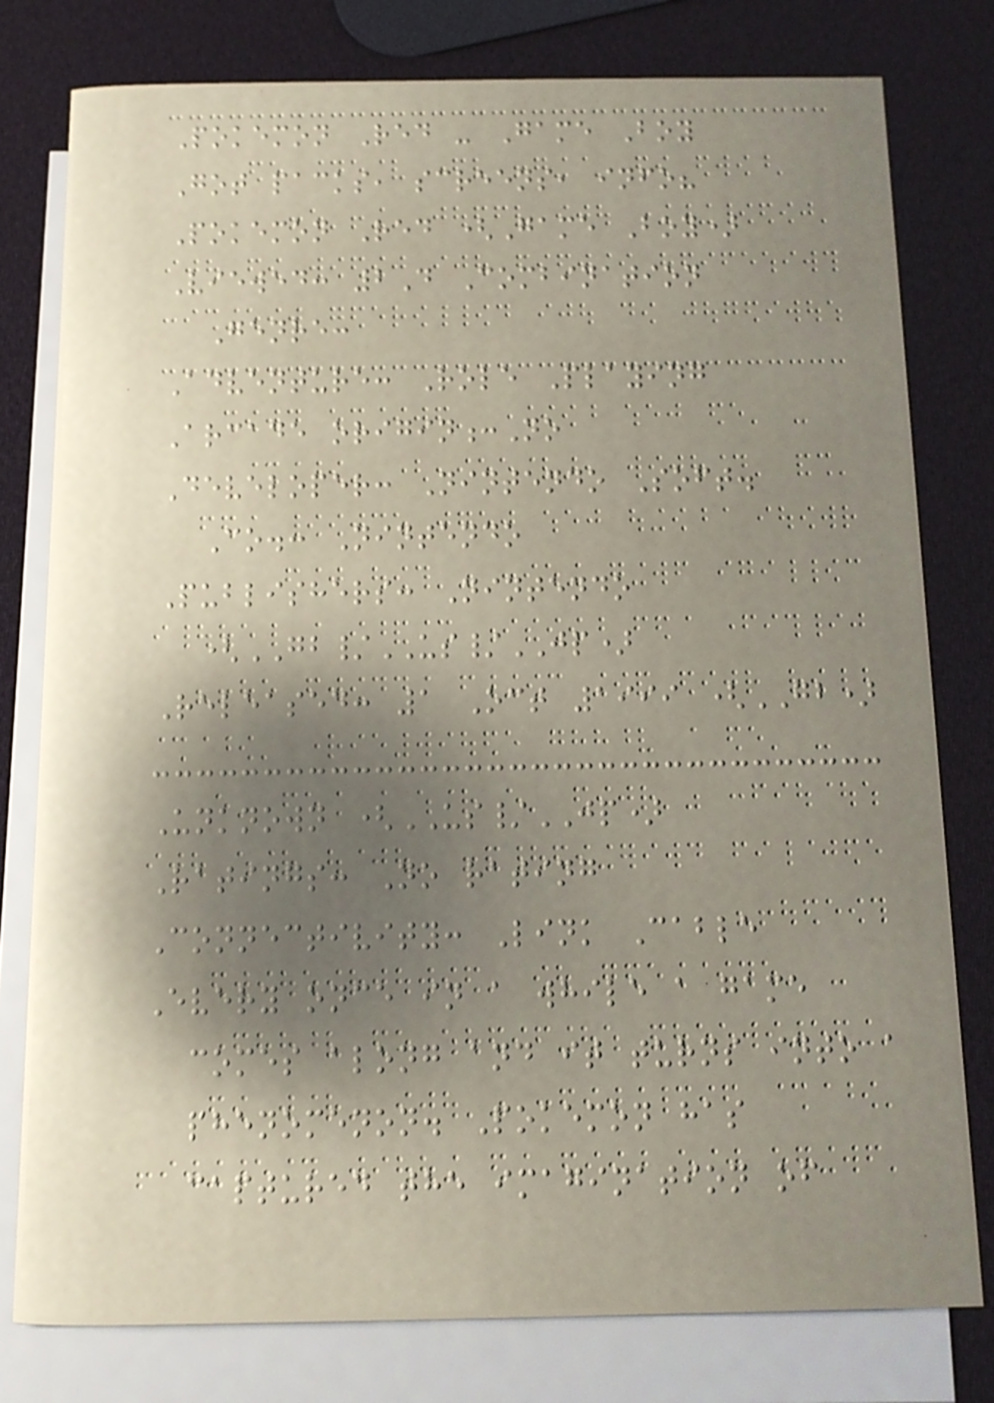Pokemon Red - Game Boy
Got packs, screens, info?
Pokemon Red (Game Boy)
Viewed: 2D Combination
Genre:
Adventure: Role Playing
Arcade origin:No
Developer: Nintendo Soft.
Co.: Nintendo
Publishers: Nintendo
(GB/US/JP)
Released: 1 Oct 1999 (GB)
Unknown (US/JP)
Ratings: No rating
Connectivity: Link Cable
Every once in a while a game
comes along and it turns into a
phenomenon. Pokemon has
captured the imagination of
